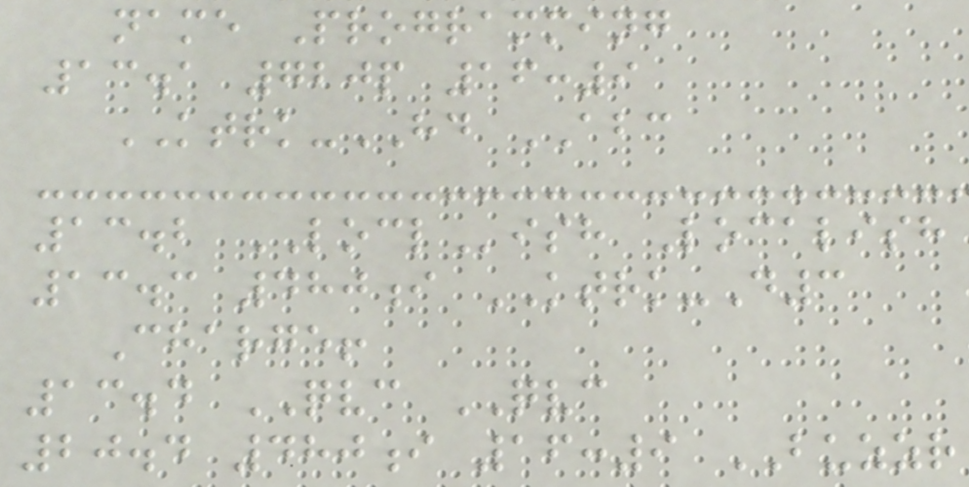name Programming
13.1 720p 16:9
KTRK-HD ABC
13.2 LOCLish Localish
13.3 480i KTRK-D3
Charge!
13.4 QVC QVC
20.4 480i 16:9 BUZZR
